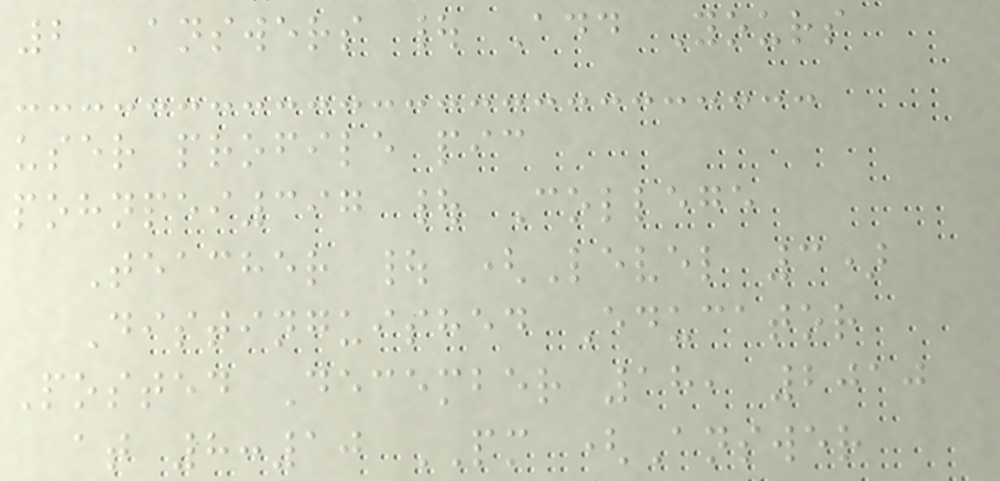2 Answers | Add Yours
user profile pic
pohnpei397 | College
Teacher | (Level 3)
Distinguished Educator
Posted December 18, 2010
at 8:10 PM (Answer
